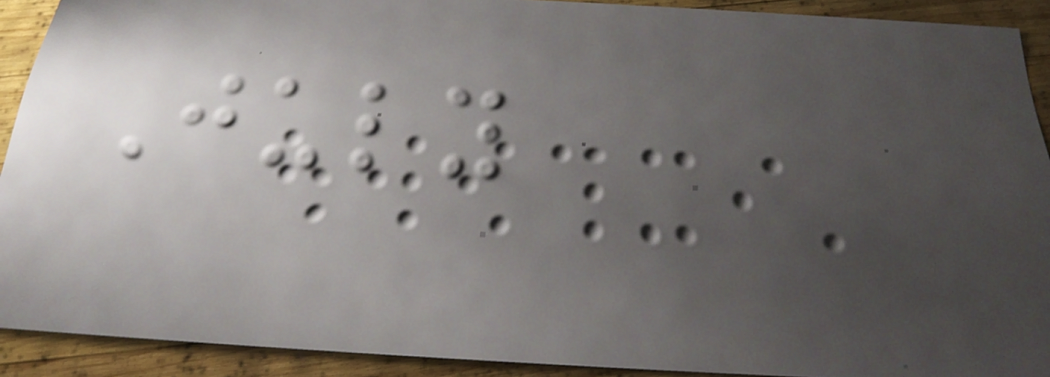July
